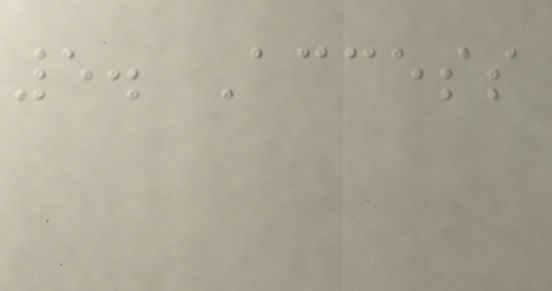5. Access
